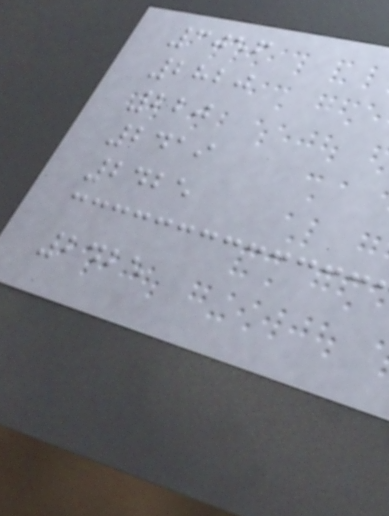3056
2820
220
2419
2425
2425
